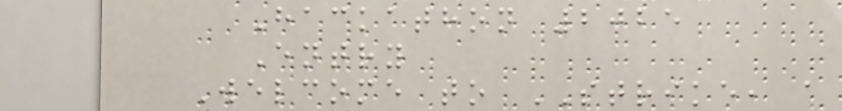Hackathon 2025
Entry
Welcome to STRIKE, a
